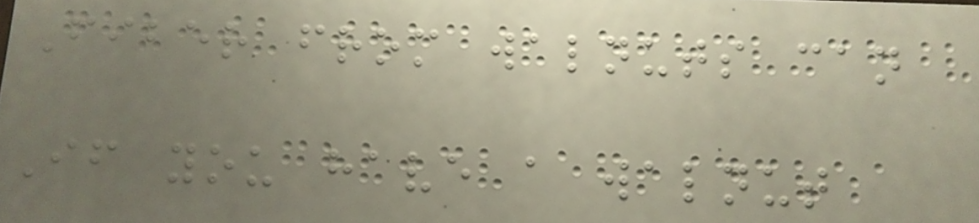Fiber from walnuts can
If you have a walnut
